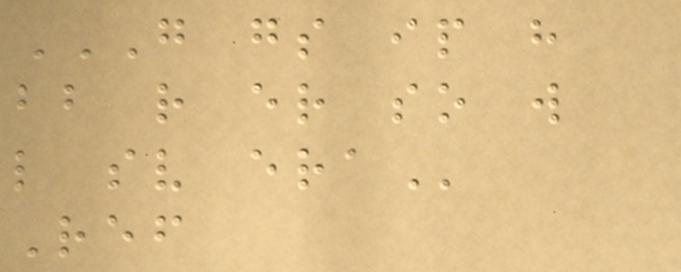G GS IP H
BB R ER SO W
L SV ERA
Ref
